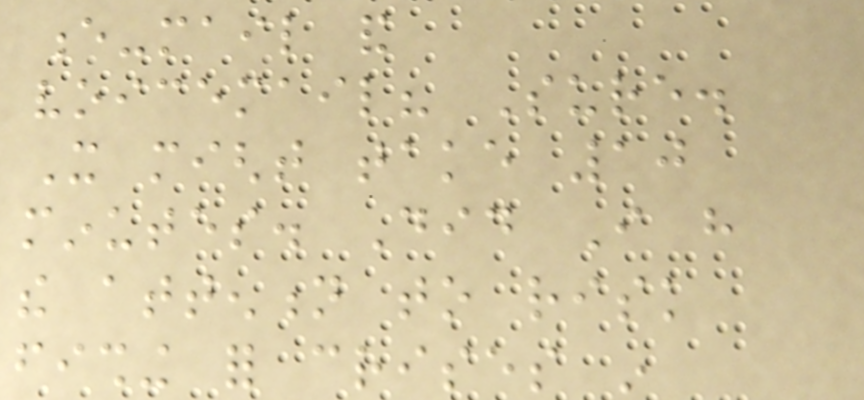e-mail and
voicemail? Sure.
It might take 10
minutes. Did I have
the attention to risk
fishing for crises in
